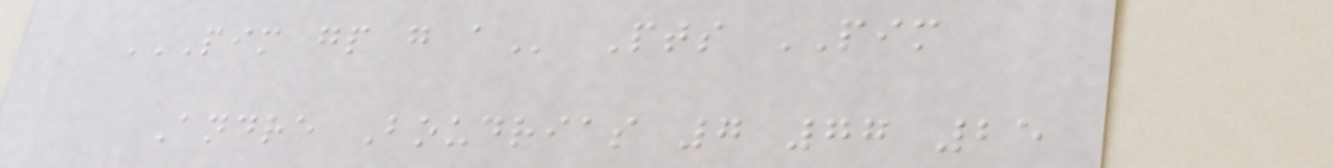PIM GP G A Pts PIM
Andre Boudrias 7 77 25
